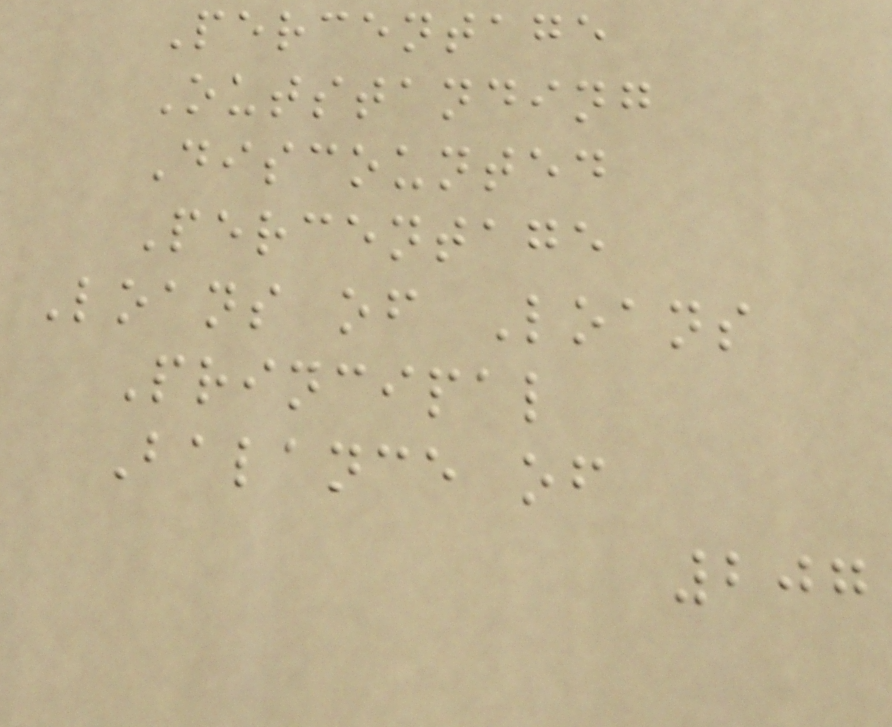Percentage
Outstanding
Discounted
Percentage
Loans of Loans
Principal
Balance of
207
